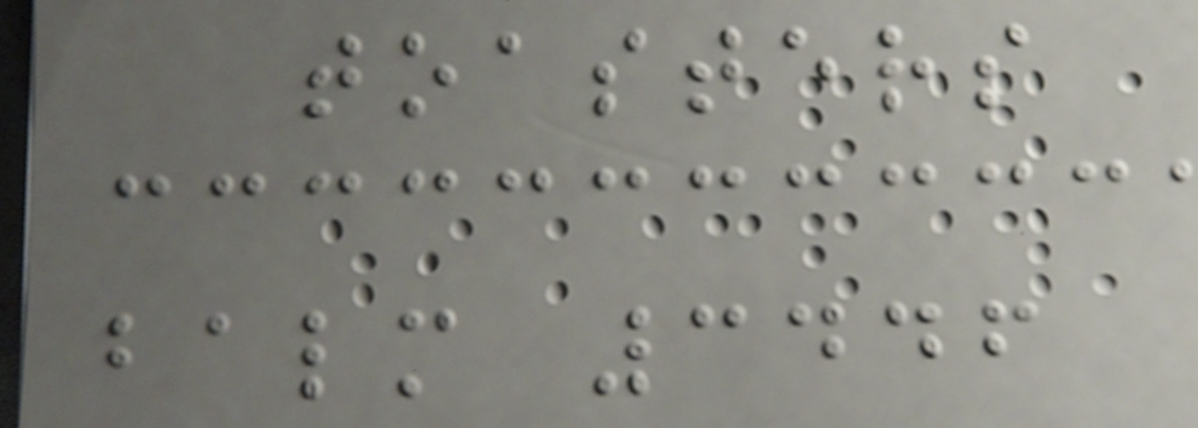toasters
balm 3446
